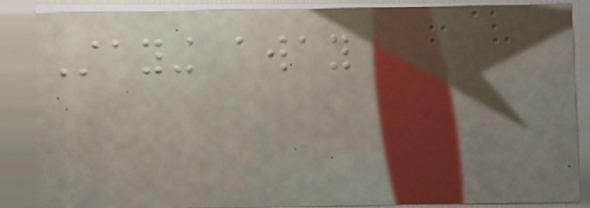Staying away
